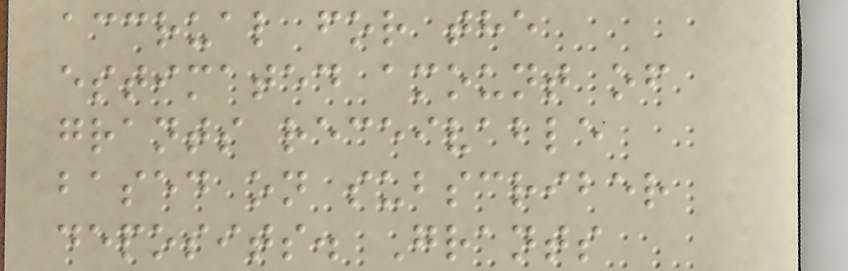accrual for the
estimated amount of
grants receivable
based on subscriber
deposits. Grants
